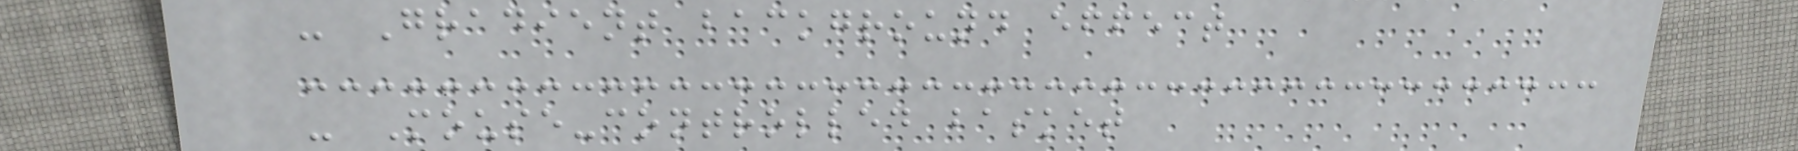- Gradient background effect
- Mouse-controlled basket
